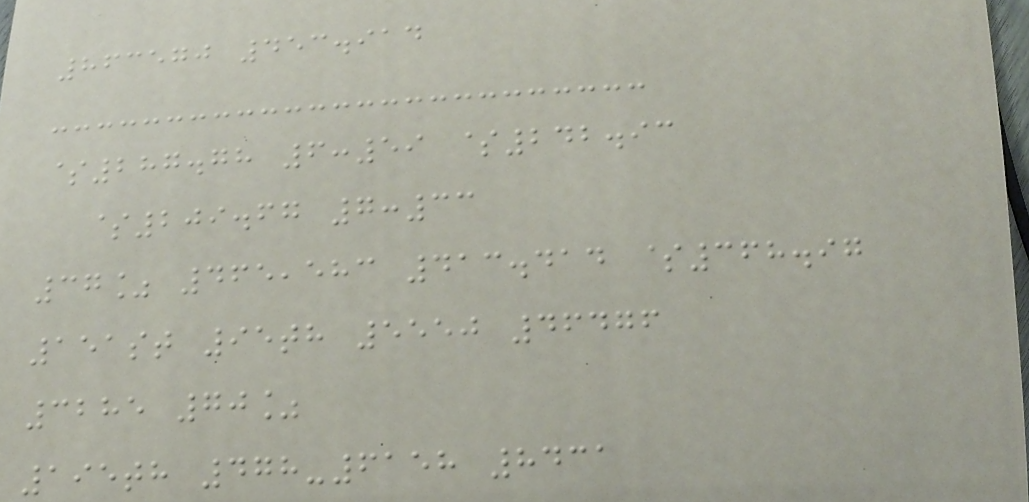863570 453.914
$287.78 6:59 $242.93
$209.67 7:33
37% 465,583 413.414 $368.97
151st 95th 5550 46476
3285 70%
195th 478-6158 8431
